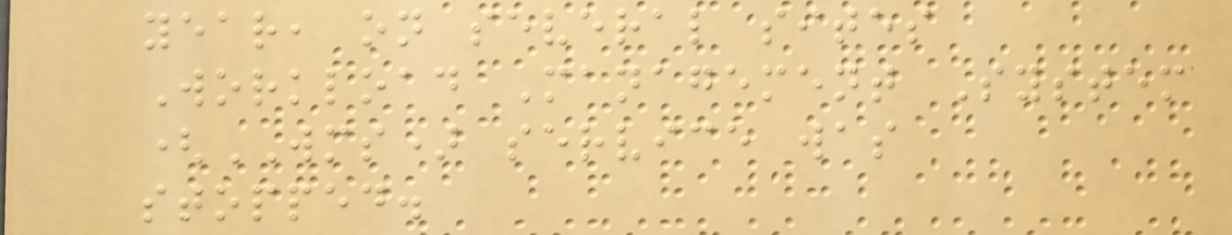year, on several sites
Workload Management System
(WMS) service was
stopped.
